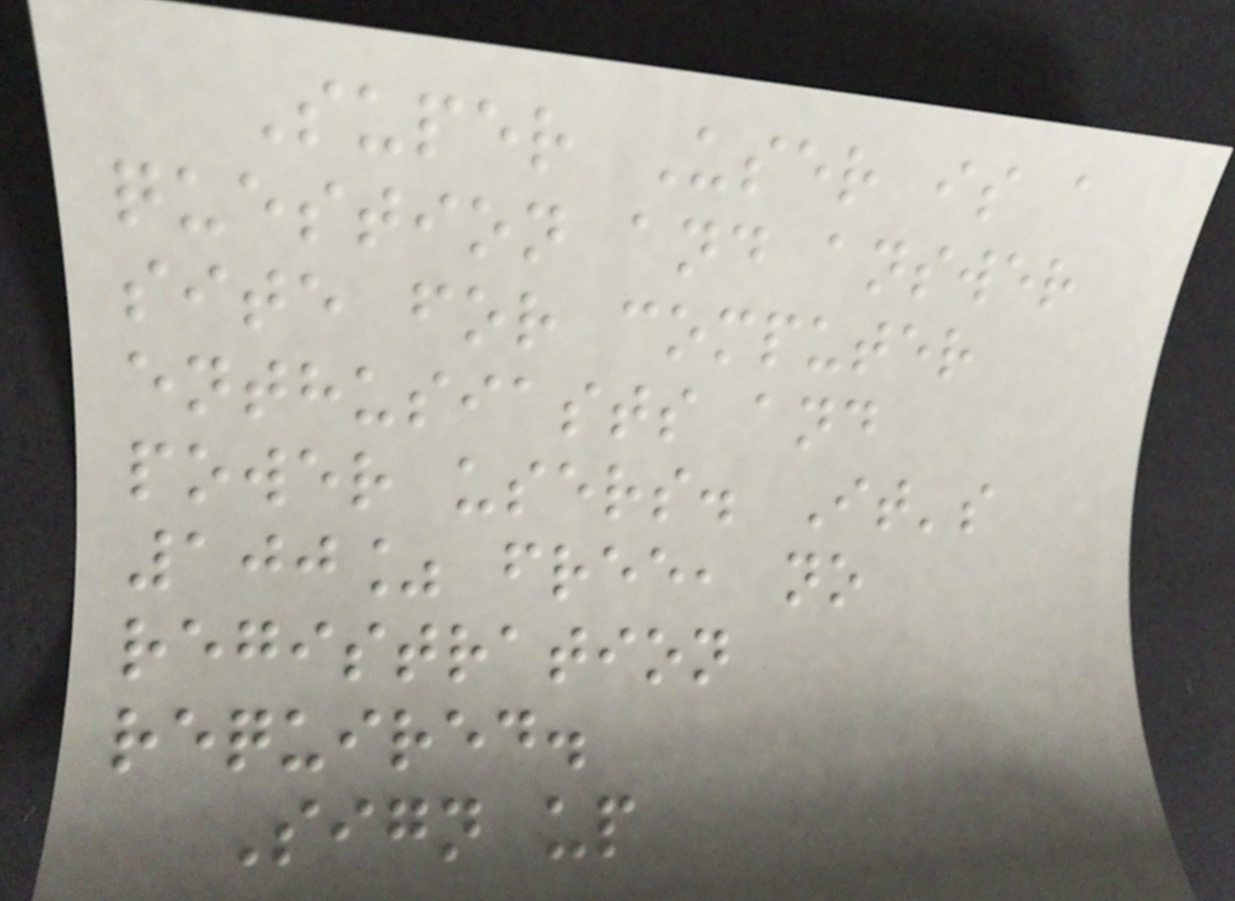Super User is a
question and answer
site for computer
enthusiasts and
power users. It's
100% free, no
registration
required.
Sign up
